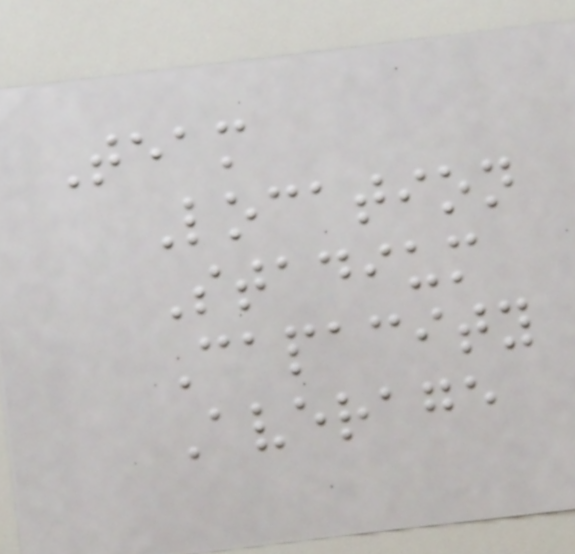Team
Location
Stadium
Capacity
Average
